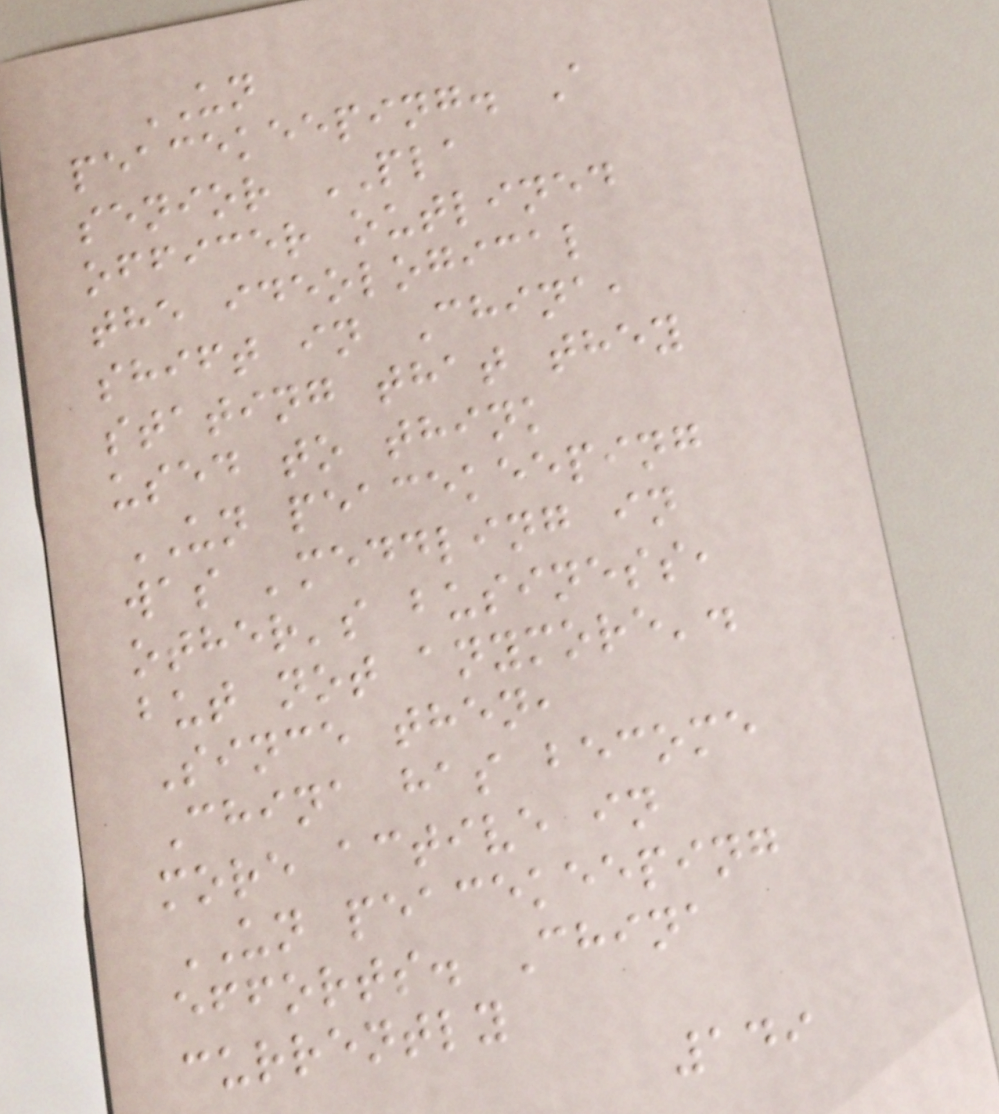UN
peacekeeping. A
senior PLA
officer outlined
the ideological
shift in China,
stating that they
used to think
UN peacekeeping
was 'meddling in
other's business,
but not anymore'.
Since then,
China has become
more active in
UN peacekeeping
efforts. China
currently
149
